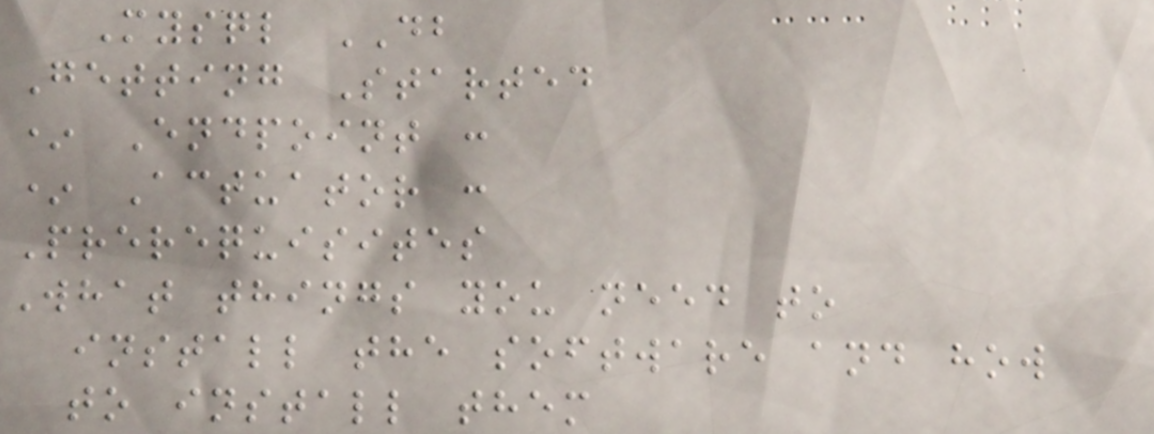Mysql DB
Getting Started
* Endpoint :
* Actuator :
Prerequisites
What things you need to
install the software and how
to install them
